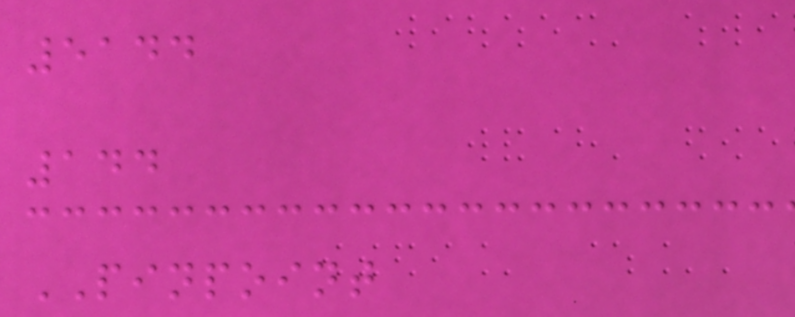5144
144
PINPOINT
